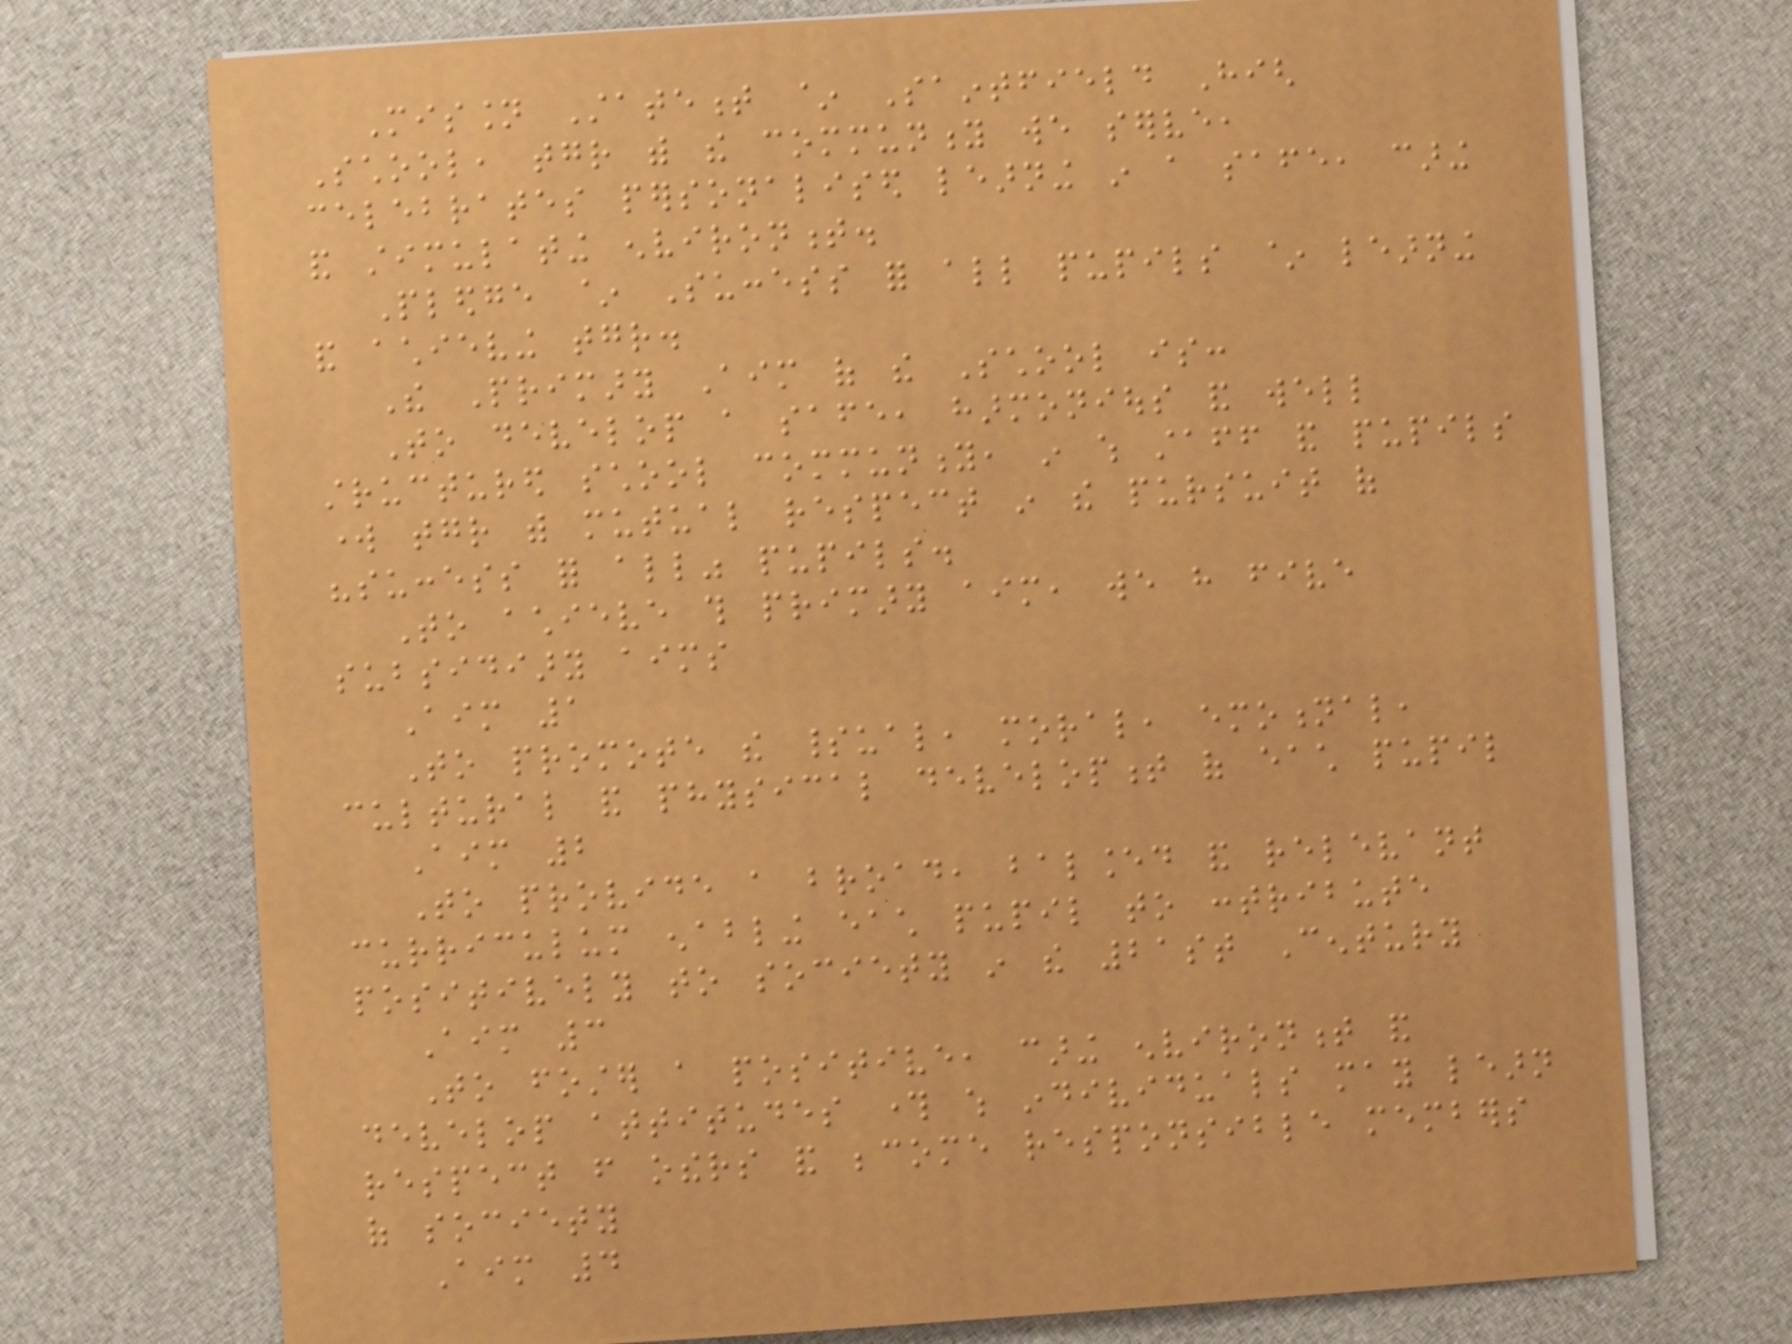Mission Statement ~ Saintfield High
School, together with the community we serve,
celebrates personalised learning in a safe, caring
and stimulating environment.
Pledge ~ Success for all pupils ~ learning
and achieving together.
The Primary Aim of the School is:
To develop a safe, harmonious and well
structured school community, in which staff and pupils
work together with mutual respect in the pursuit of
"success for all" pupils.
To achieve this primary aim, we have five
subsidiary aims
Aim 1
To promote the spiritual, moral, emotional,
cultural and physical development of each pupil
Aim 2
To provide a broad, balanced and relevant
curriculum enabling each pupil to contribute
positively to society in the 21st Century
Aim 3
To foster a positive, caring environment and
develop attitudes through which individuals may learn
respect from others and become responsible members
of society
Aim 4
